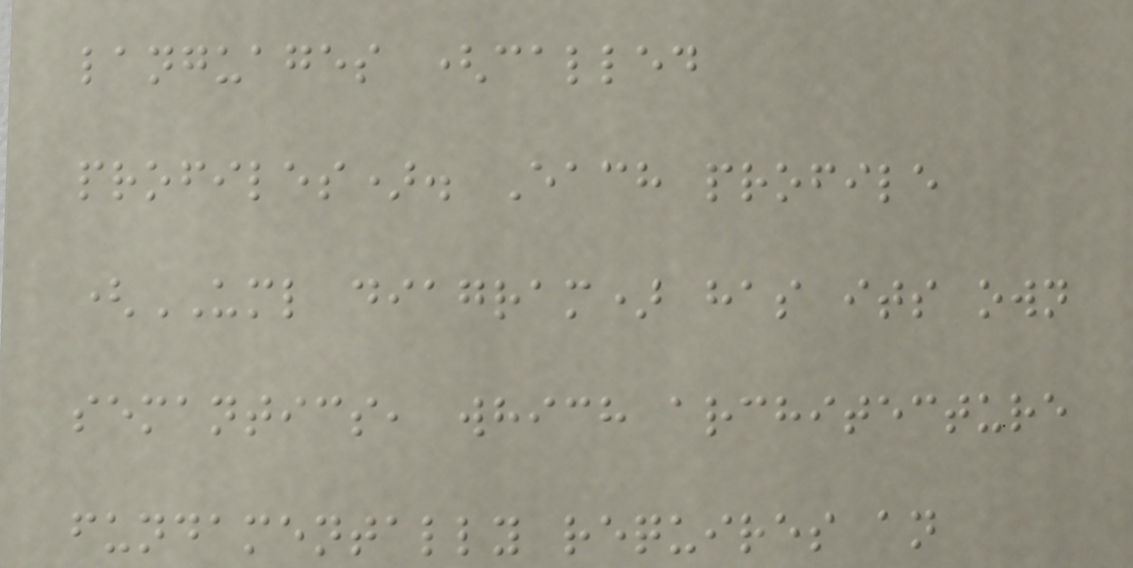languages (called
profiles). Each profile
(UML diagram) has its own
semantics, which architecture
fundamentally requires an
